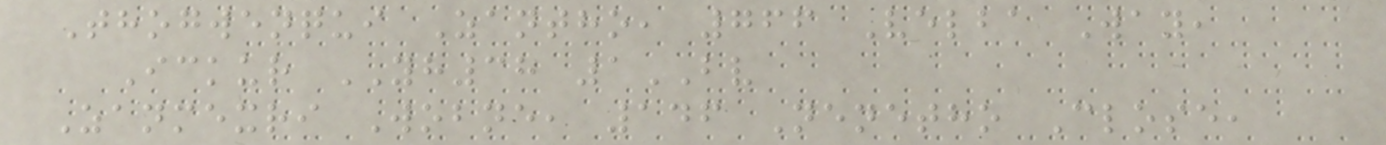Thogwenqui Zantho, 766 Velba Way,
Ickur YH38 1BV
Zanmexri Wobne, 146 Nenetho Close,
